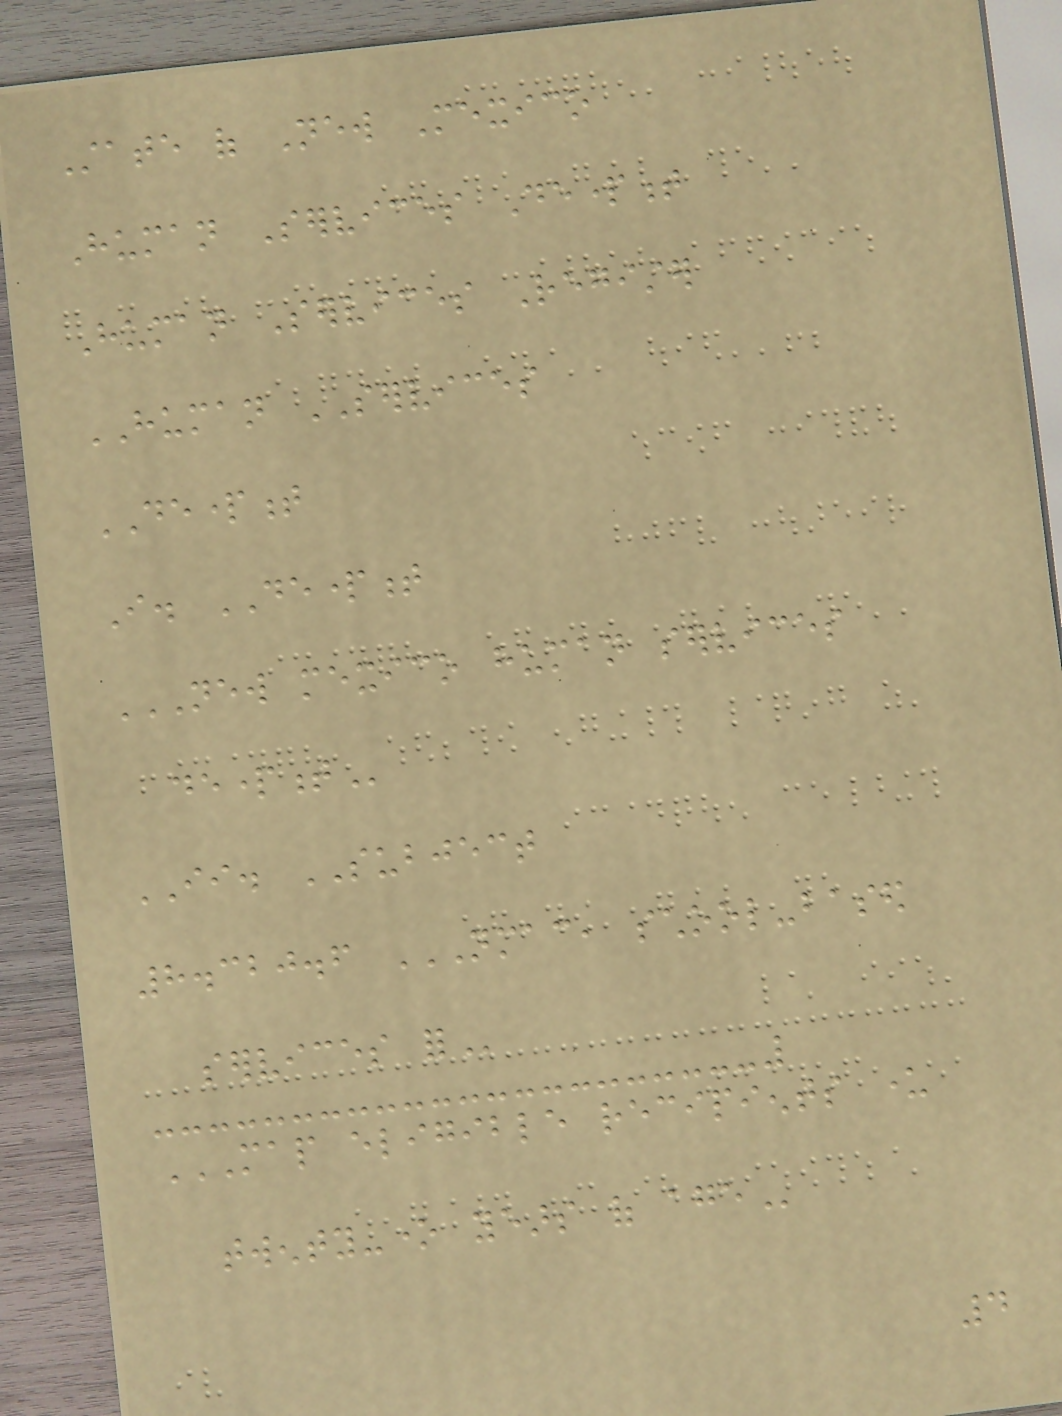State of New Mexico
Human Services Department
Human Services Register
HUMAN SERVICES
DEPARTMENT
I. DEPARTMENT
NEW MEXICO HUMAN SERVICES
DEPARTMENT
II. SUBJECT
8.320.6 NMAC, SCHOOL-BASED
SERVICES FOR
MAP ELIGIBLE RECIPIENTS UNDER
TWENTY-ONE YEARS OF AGE
4
